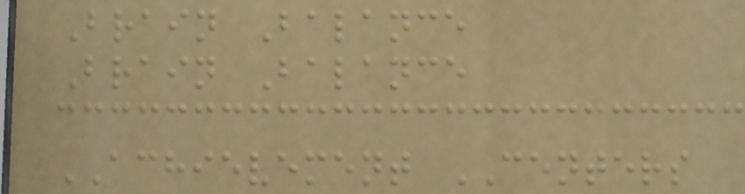Brain Balance
Brain Balance
ACHIEVEMENT CENTERS
